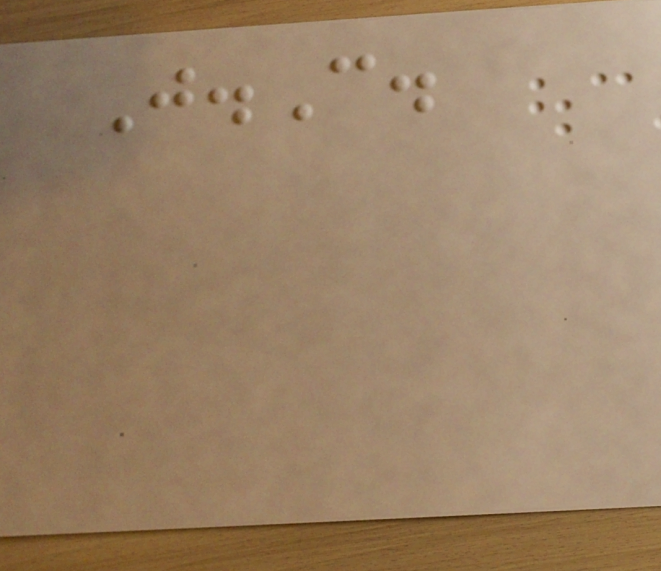J.C.
